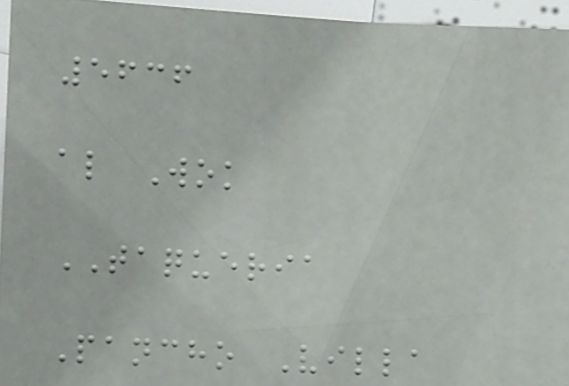5636
al Wok
TAQUERIA
Pancho Villa
